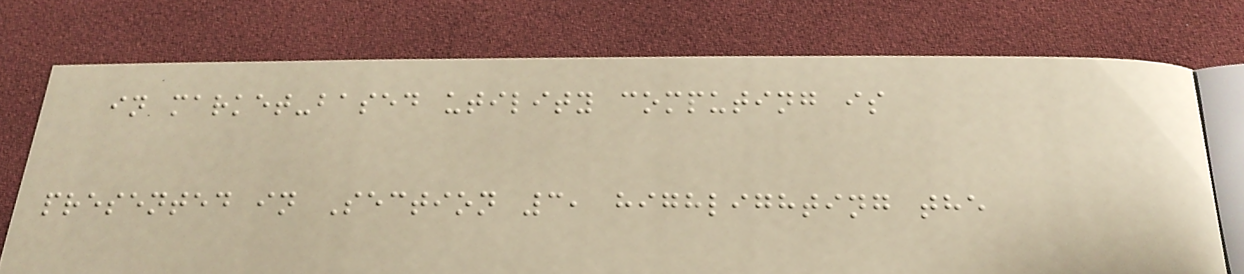in market-based utility computing is
presented in Section 3, highlighting the
